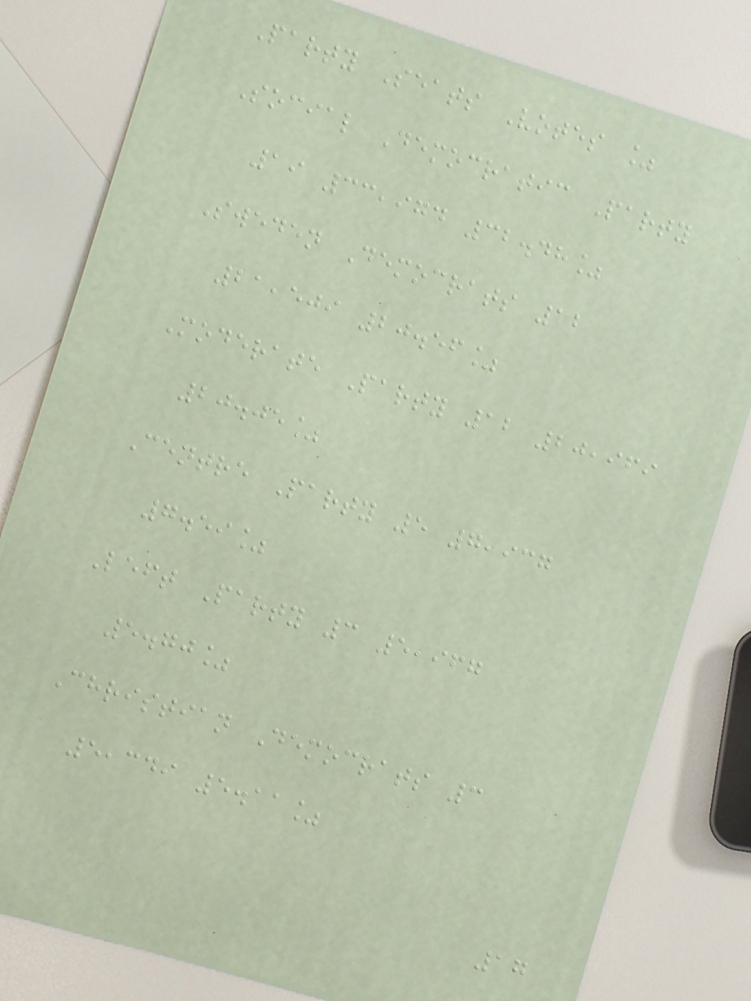Party Seats Votes %
Social Democratic Party
19 33,974 32.48%
Sweden Democrats 12
21,509 20.56%
Moderate Party 12 20,969
20.05%
Centre Party 5 7,937
7.59%
Left Party 3 5,967
5.70%
Christian Democrats 3
5,349 5.11%
17
